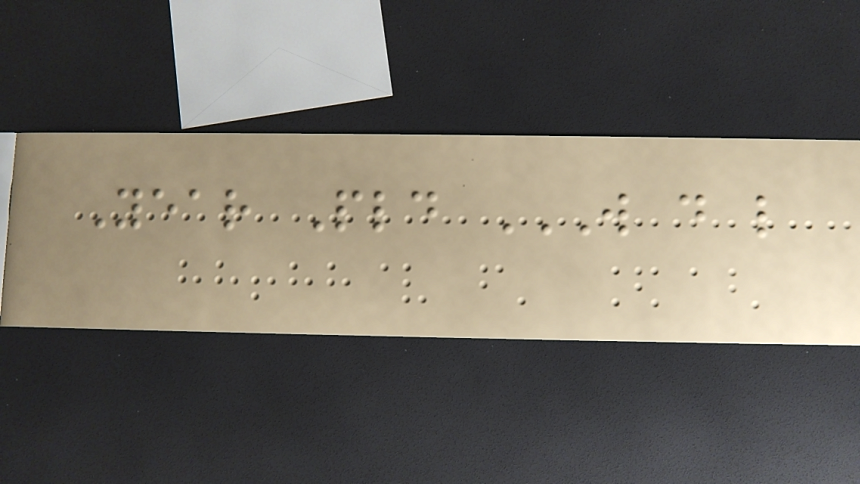Year Pld W D L
